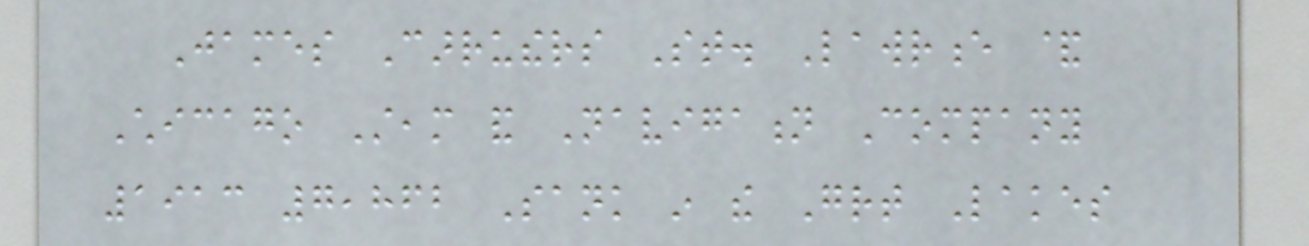James Carruthers St. Lawrence &
Chicago Steam and Navigation Company
1913 7,862 Sank in the Great Lakes
